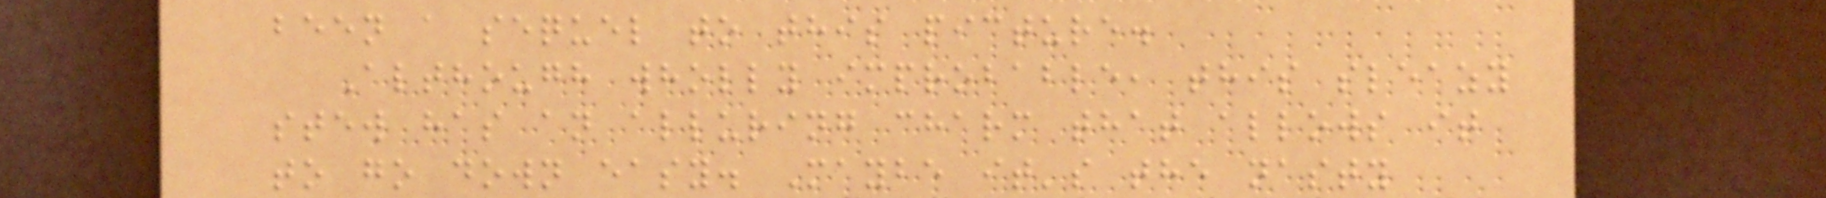been a sequel to this picture.
Although wholly improbable, this sleazy
stew has an alluring charm that allows it
to go down easy. Maybe it's the nasty
